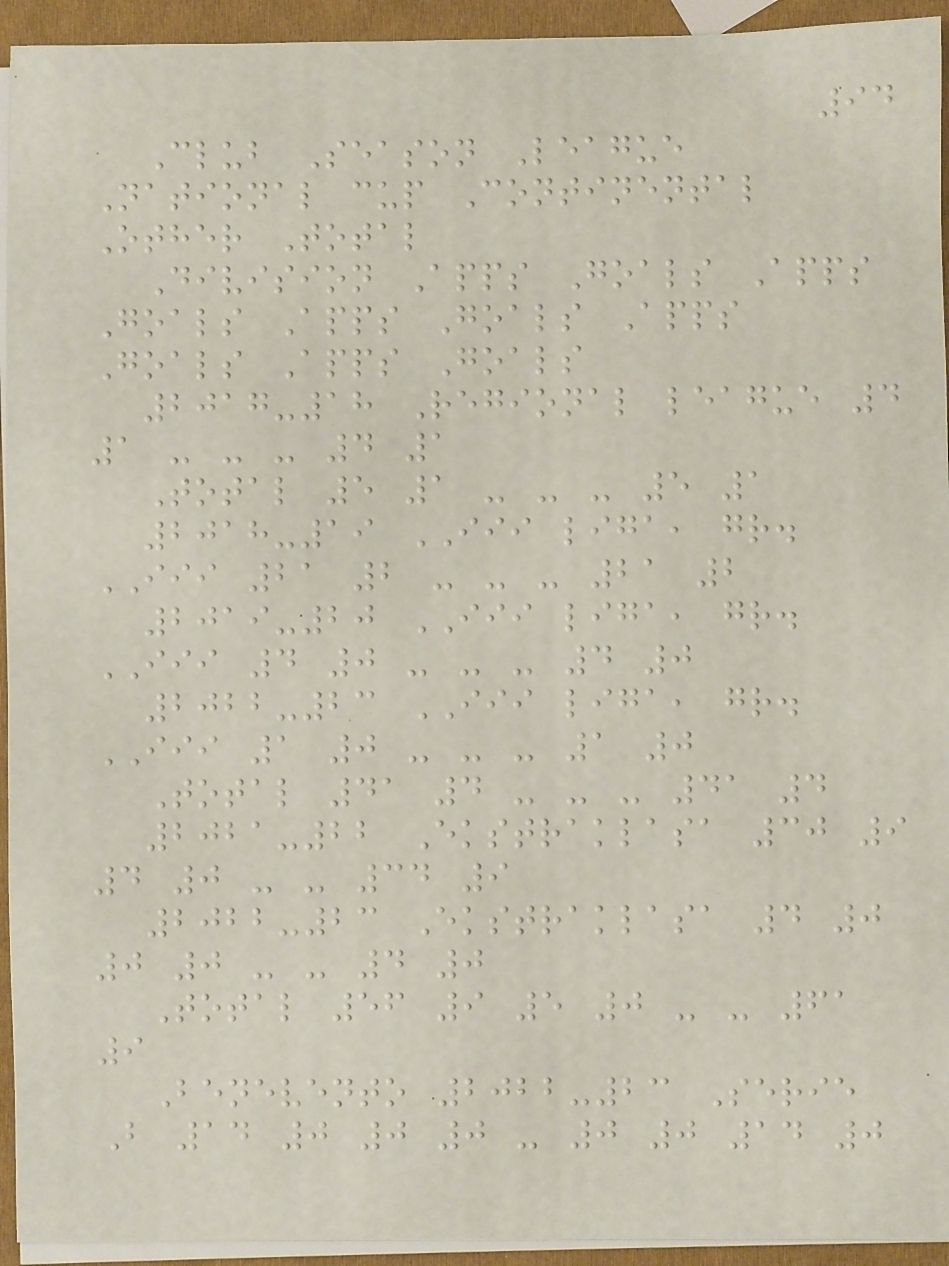94
Club Season League
National cup Continental
Other Total
Division Apps Goals Apps
Goals Apps Goals Apps
Goals Apps Goals
2017-18 Regional league 4
1 - - - 4 1
Total 5 1 - - - 5 1
2018-19 III liga, gr.
III 21 2 - - - 21 2
2019-20 III liga, gr.
III 4 0 - - - 4 0
2022-23 III liga, gr.
III 1 0 - - - 1 0
Total 41 4 - - - 41 4
2021-22 Ekstraklasa 30 9
4 0 - - 34 9
2022-23 Ekstraklasa 4 0
0 0 - - 4 0
Total 56 9 5 0 - - 61
9
Benevento 2022-23 Serie
B 14 0 0 0 - 0 0 14 0
